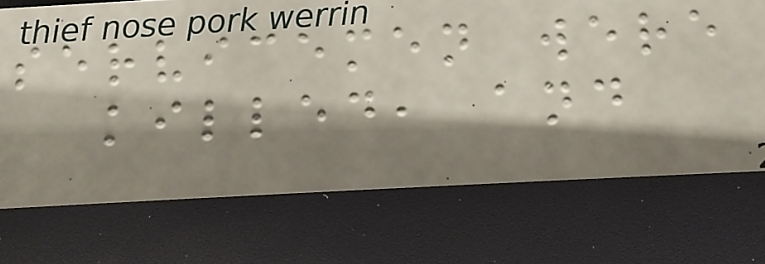servicemen were
killed, and
